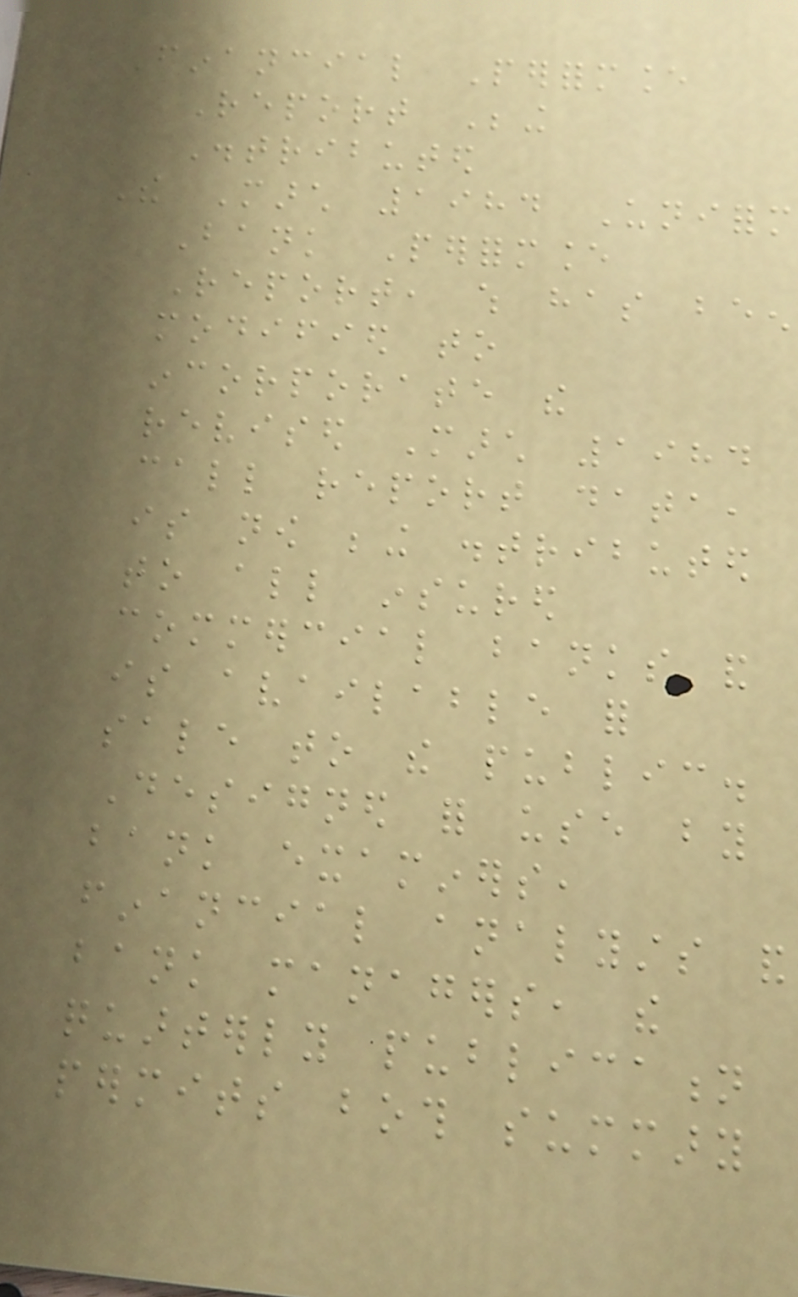Financial Performance
Report Being
Distributed
The March 1984 Uniform
Bank Performance
Report, which has been
modified to
incorporate the
revised March 1984
call report data,
is now being distributed
to all insured
commercial banks and
is available for
sale to the public.
Designed for use by
bank examiners,
financial analysts and
bank managers, the
quarterly publication
permits both summary
